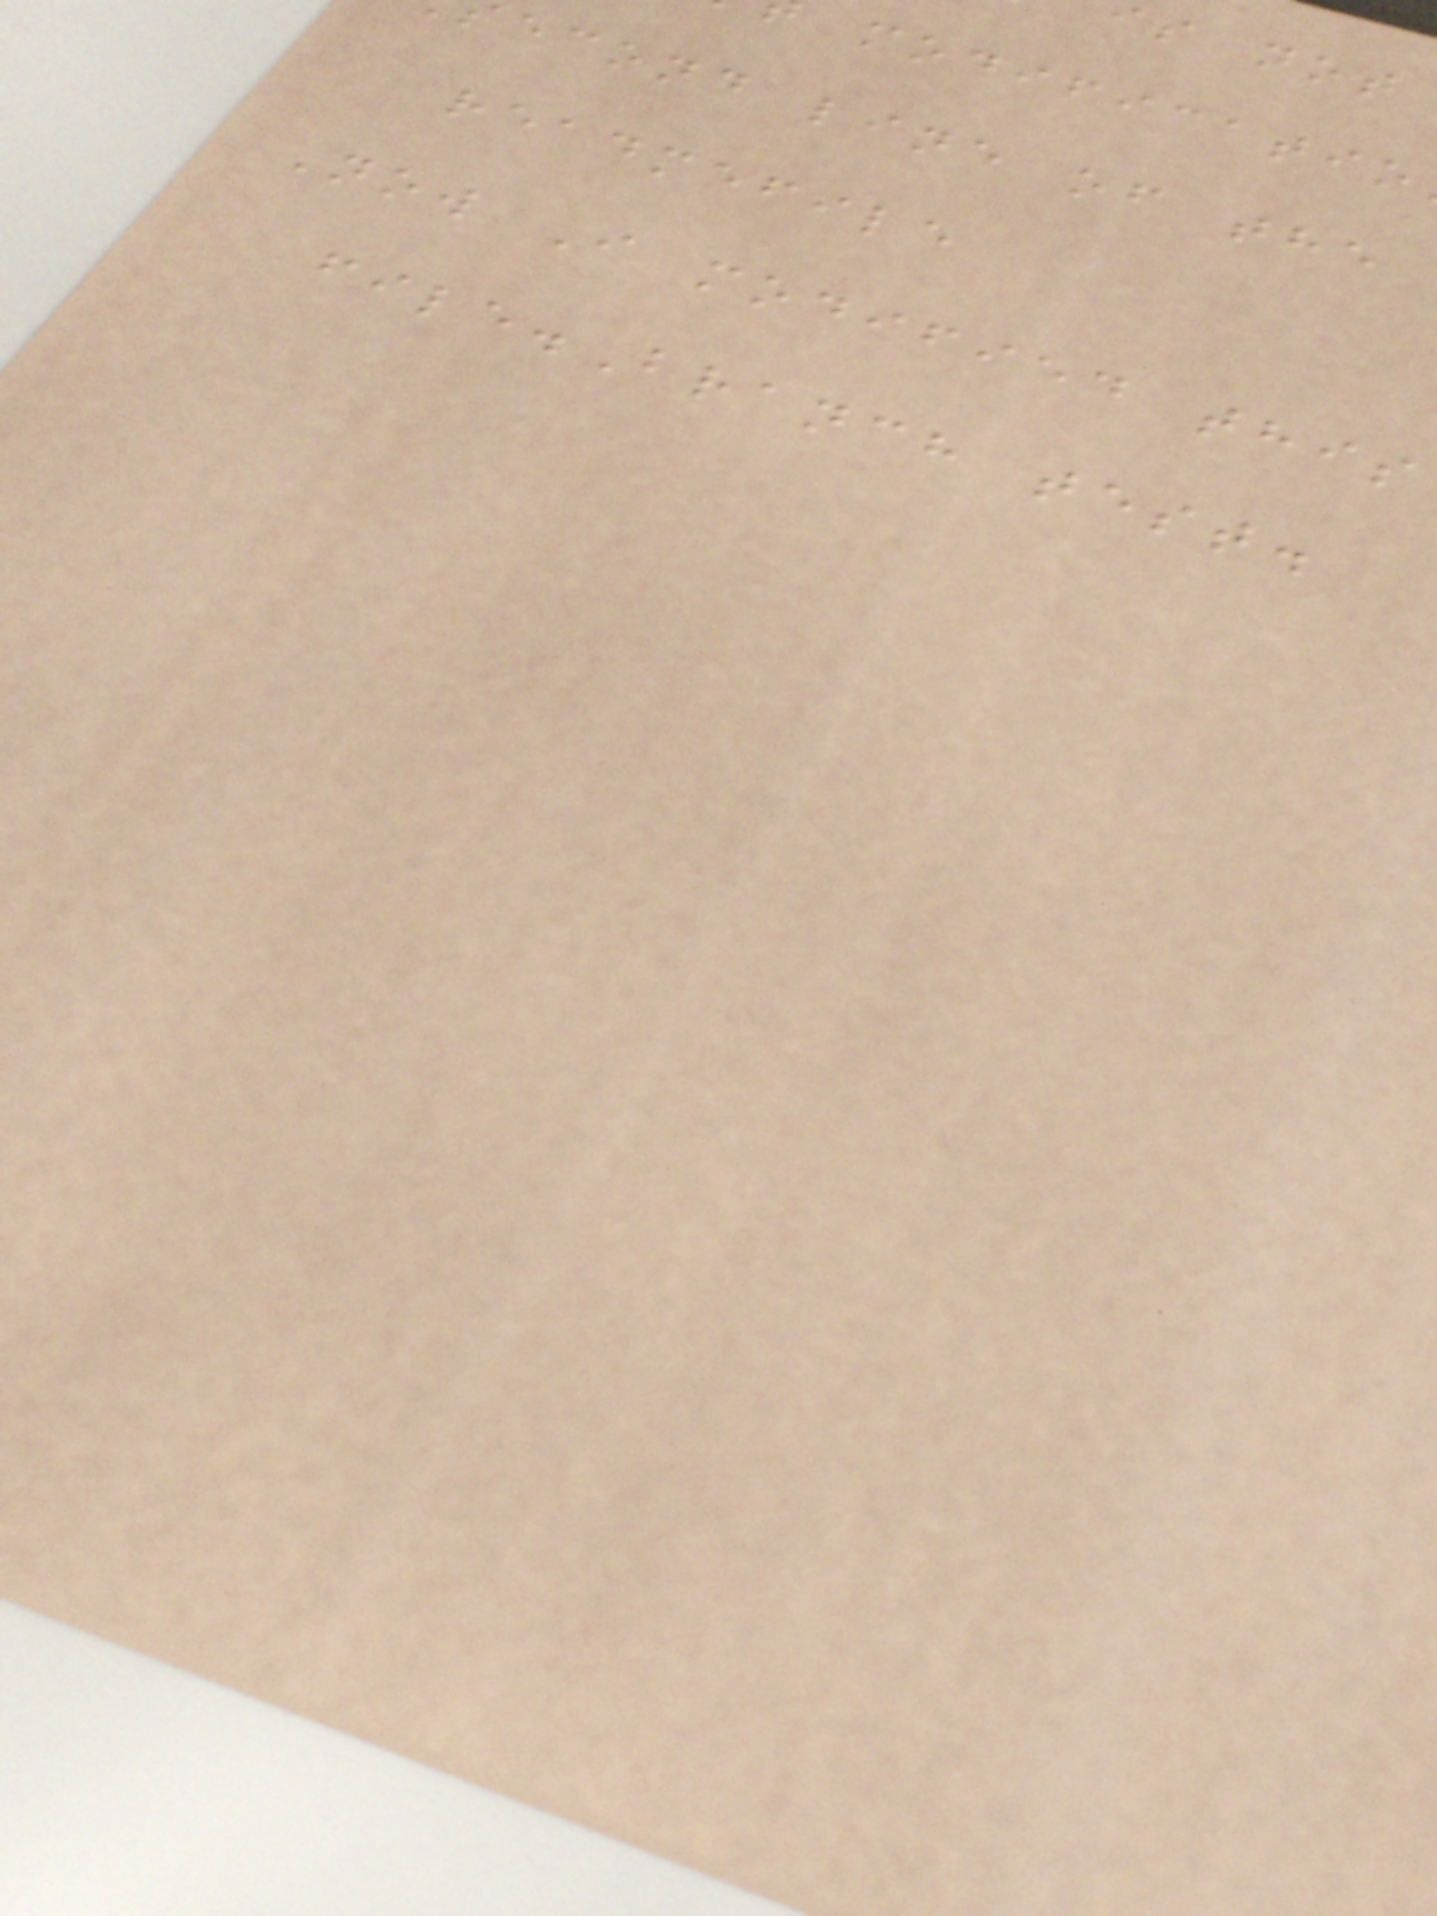is not
modificatio
econd line of the
readmefile
Now I modified this
file.Branch test.
